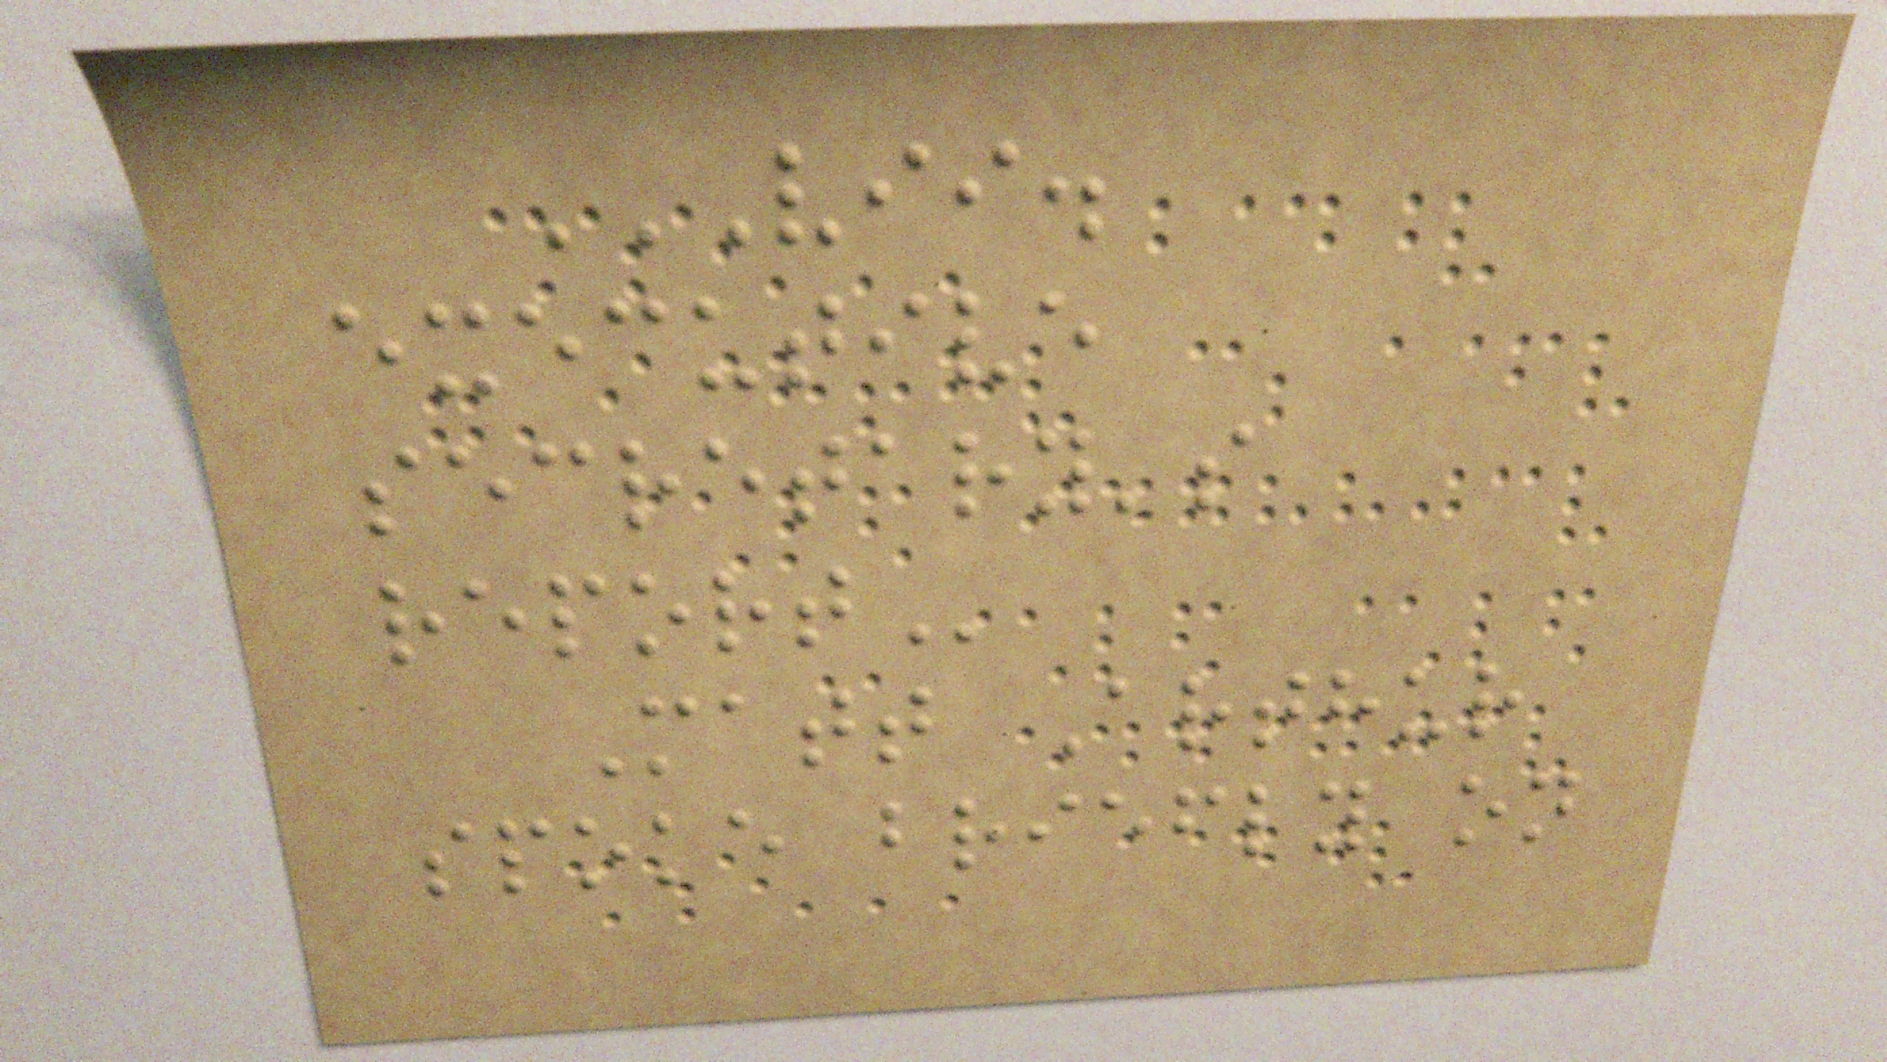VII.
EXECUTIVE
SECRETARY'S
REPORT
Matt Arthur
spoke briefly on
